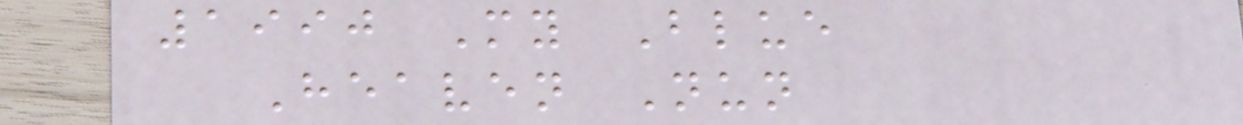1990 My Blue
Heaven Nun
